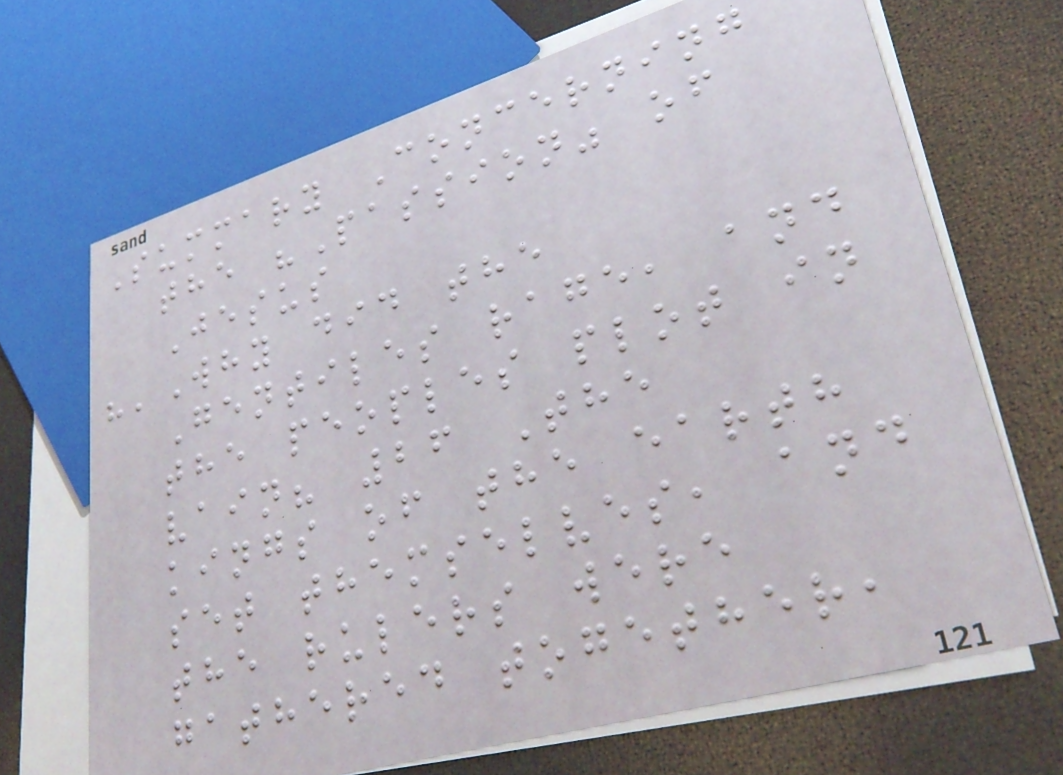Summary Concerning
the "Passion" of
Jesus
"'Why did the
Gentiles rage, and
the peoples plot in
vain? 26 The
kings of the earth
set themselves, and
the rulers were
gathered together,
